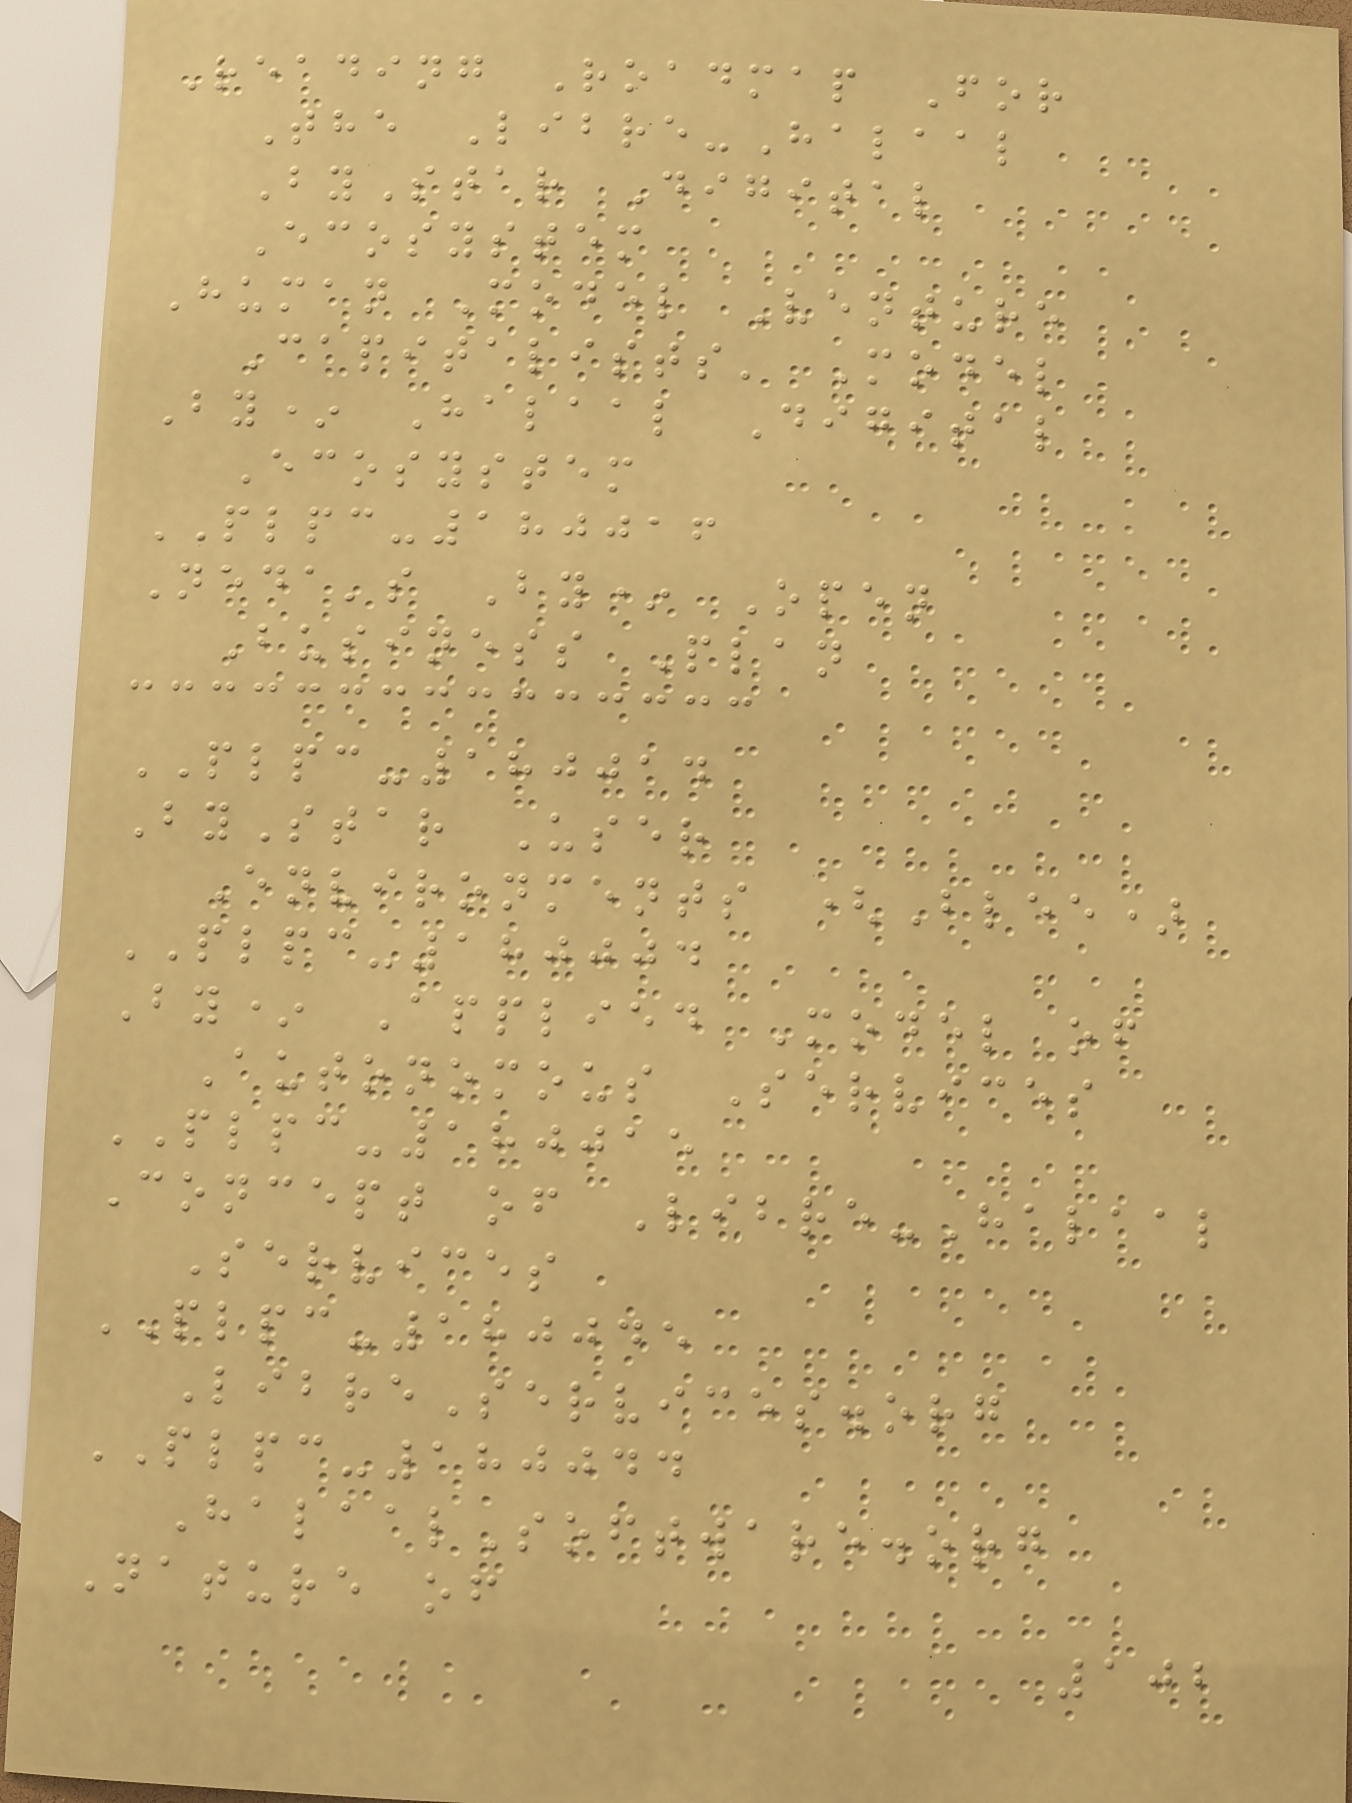Reading Roadmap For
The Libre-Halaal
ByStar Digital
Ecosystem
Human Model Venture
Capitalists' Model
By* Halaal Digital
Ecosystem
PLPC-180016
Neda's By* Open
Business Plan
PLPC-180014
ByStar User
Environments (Blee)
PLPC-180004
By* Applied Model of
Autonomous Services
PLPC-180015
Concept of Libre-Halaal
Services
PLPC-180045
LibreServices.org
PLPC-180044
HalaalSoftware.org
Nature of
102
